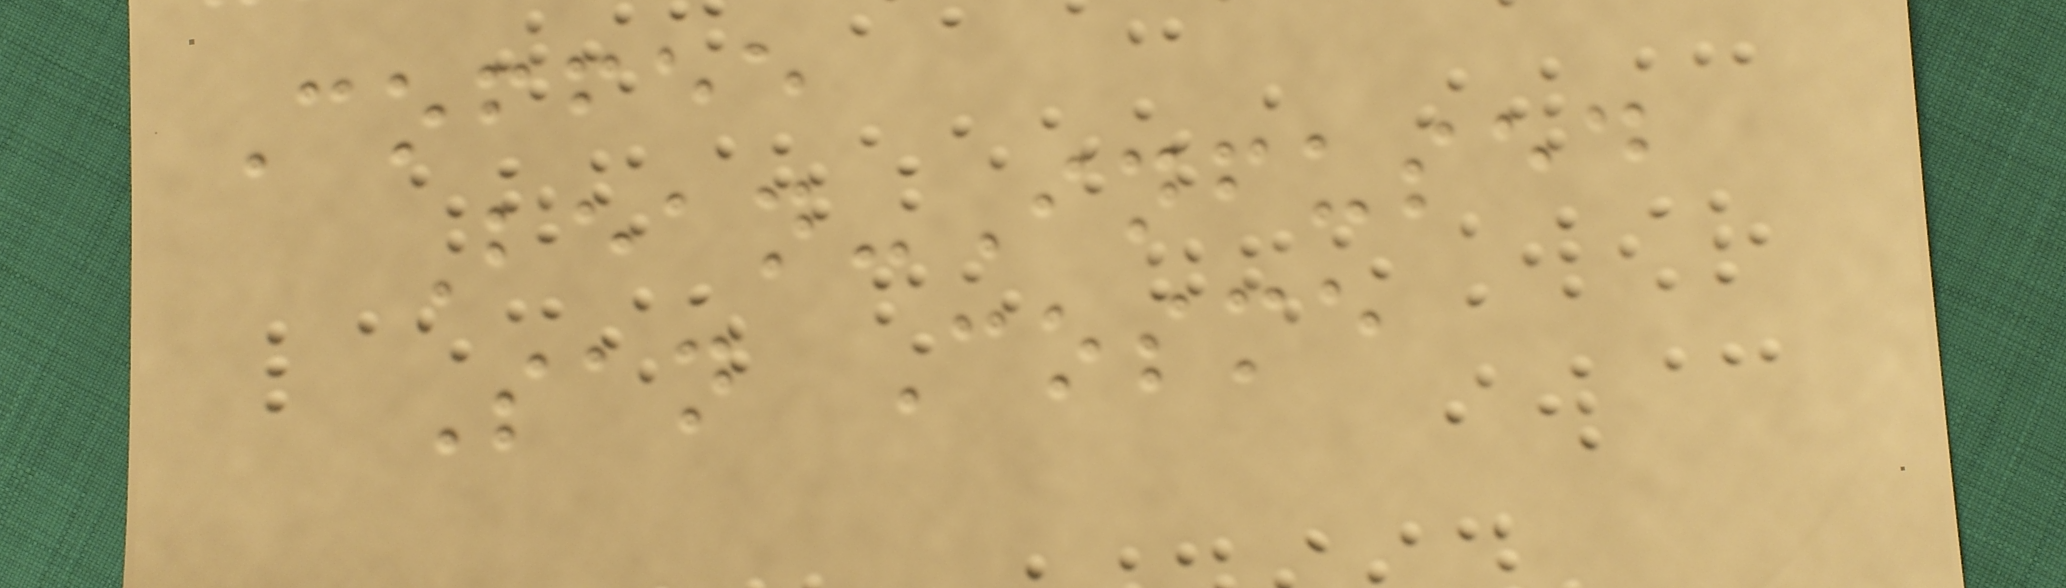Coffee
Bean-Infused
San Cosme
